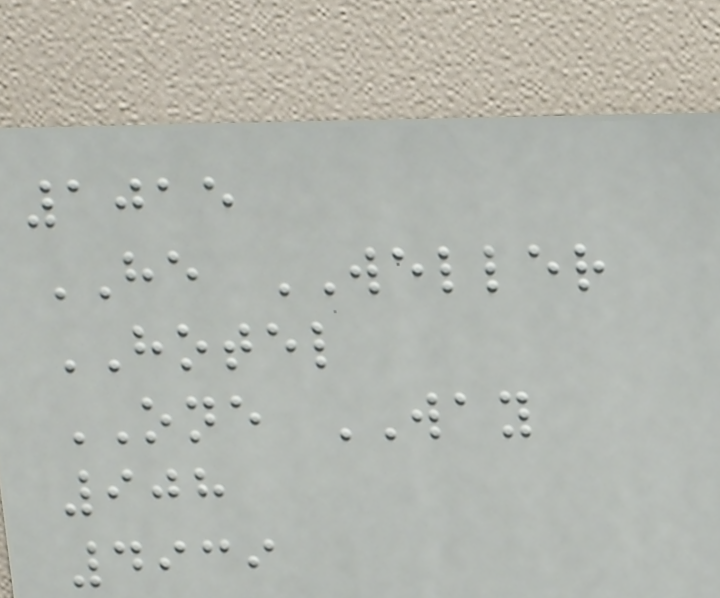1015
HE WELLER
HOTEL
ONE WAY
908
4939
